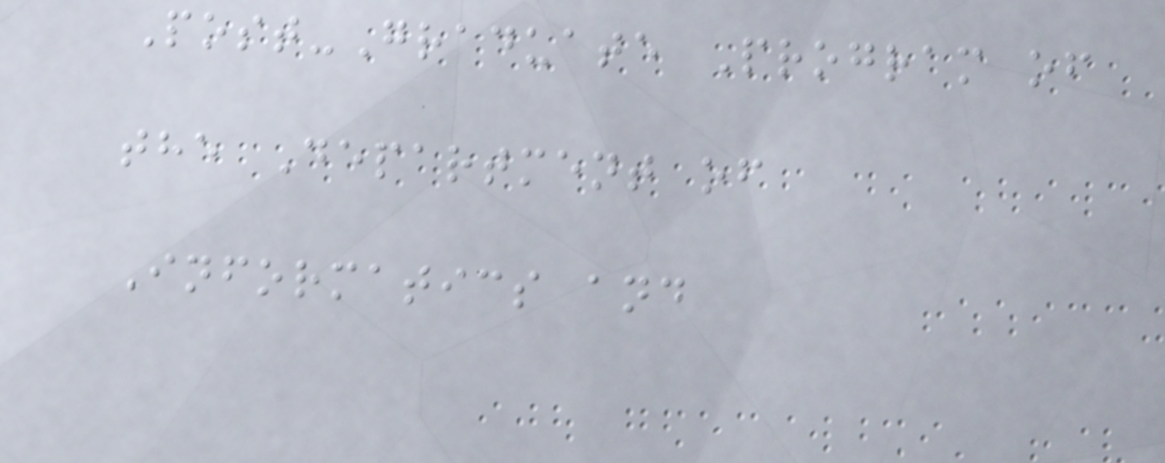Post-Graduate Program of
the Department of
Informatics and
